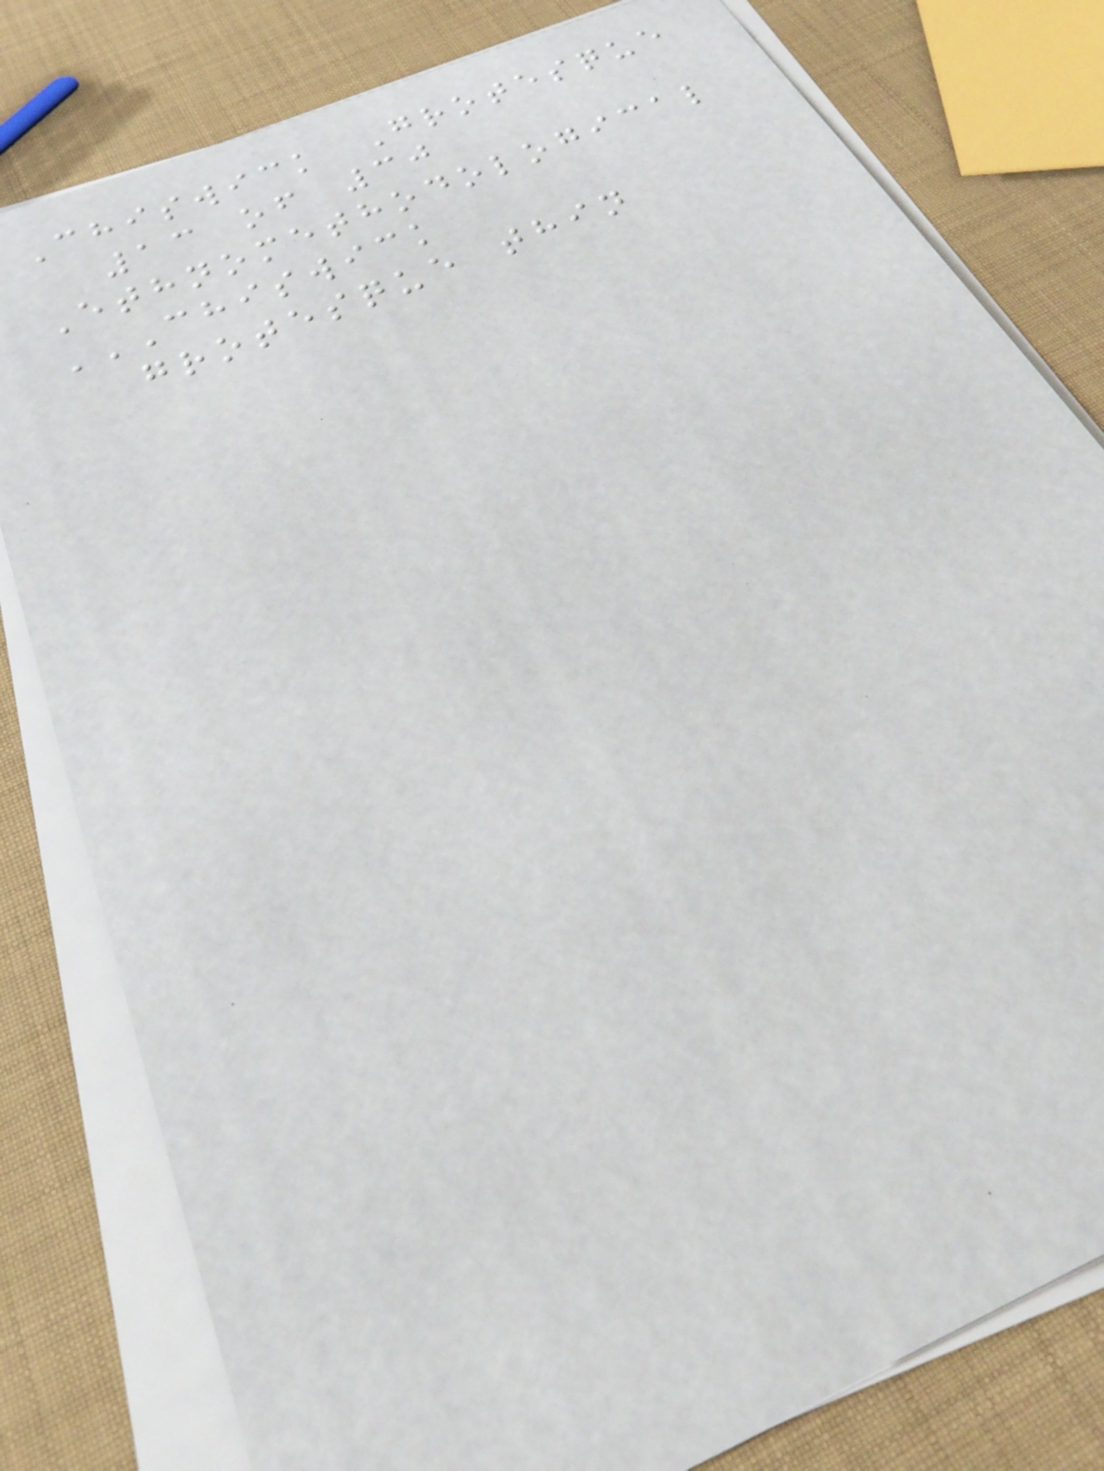Chiswick Grotesque
13 of 30
Ethnomethodological
CHISWICK
GROTESQUE THIN
